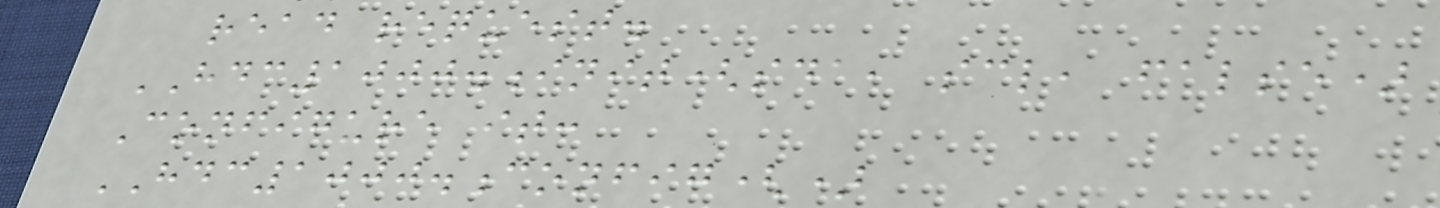read request.
HDC1000.init(sda, scl, false)
Configure it:
HDC1000.config()
